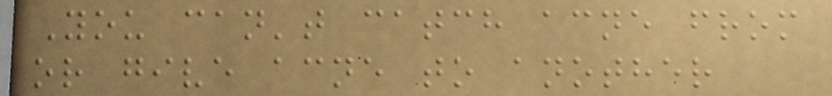You can't catch acne from
or give acne to another
